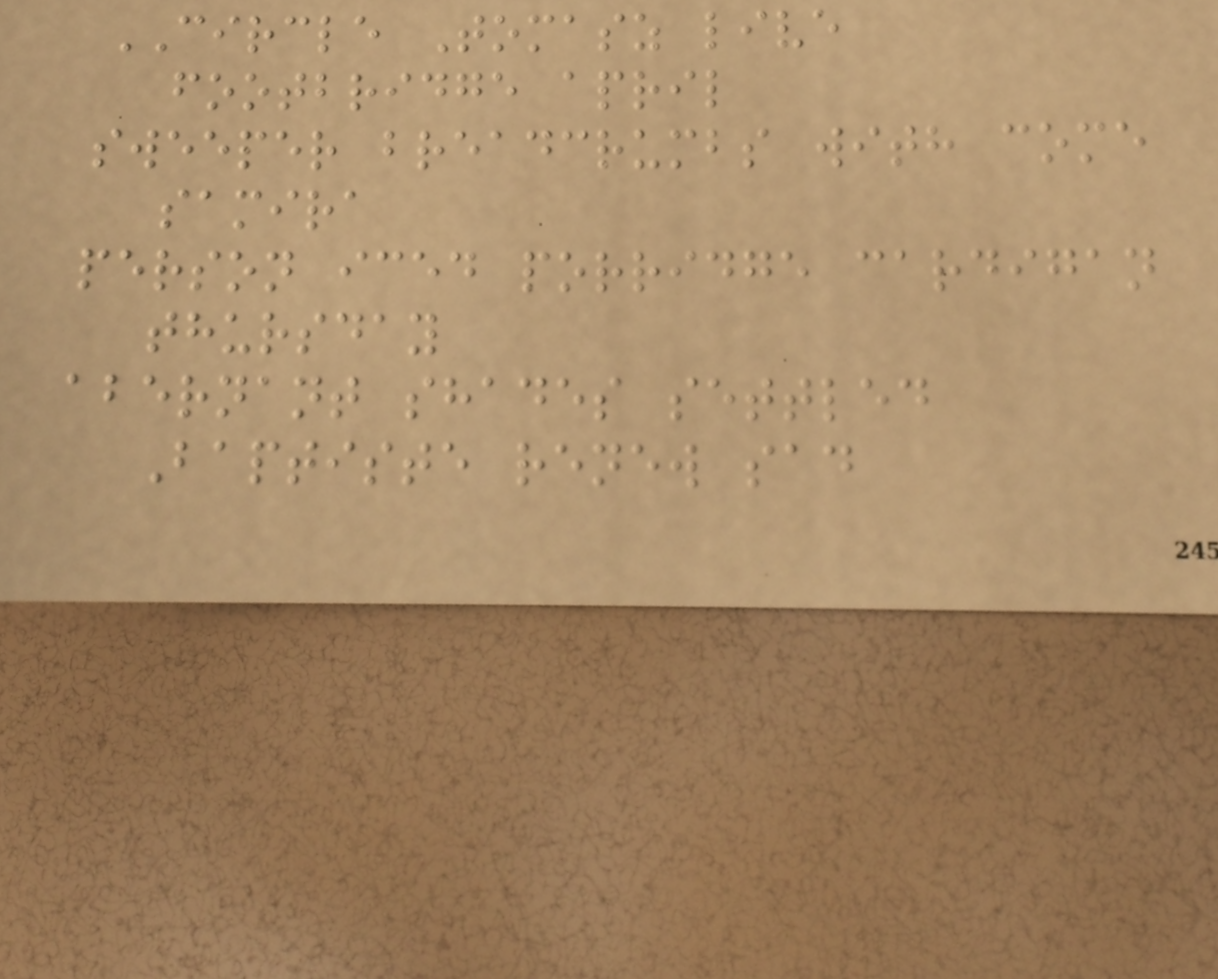CIRCLE Tomasz live
footbridge april
sweeper breadcrumbs with come
samira
person iced porridge cardigan
thursday
abernant shades settled
Baptiste renew sad
